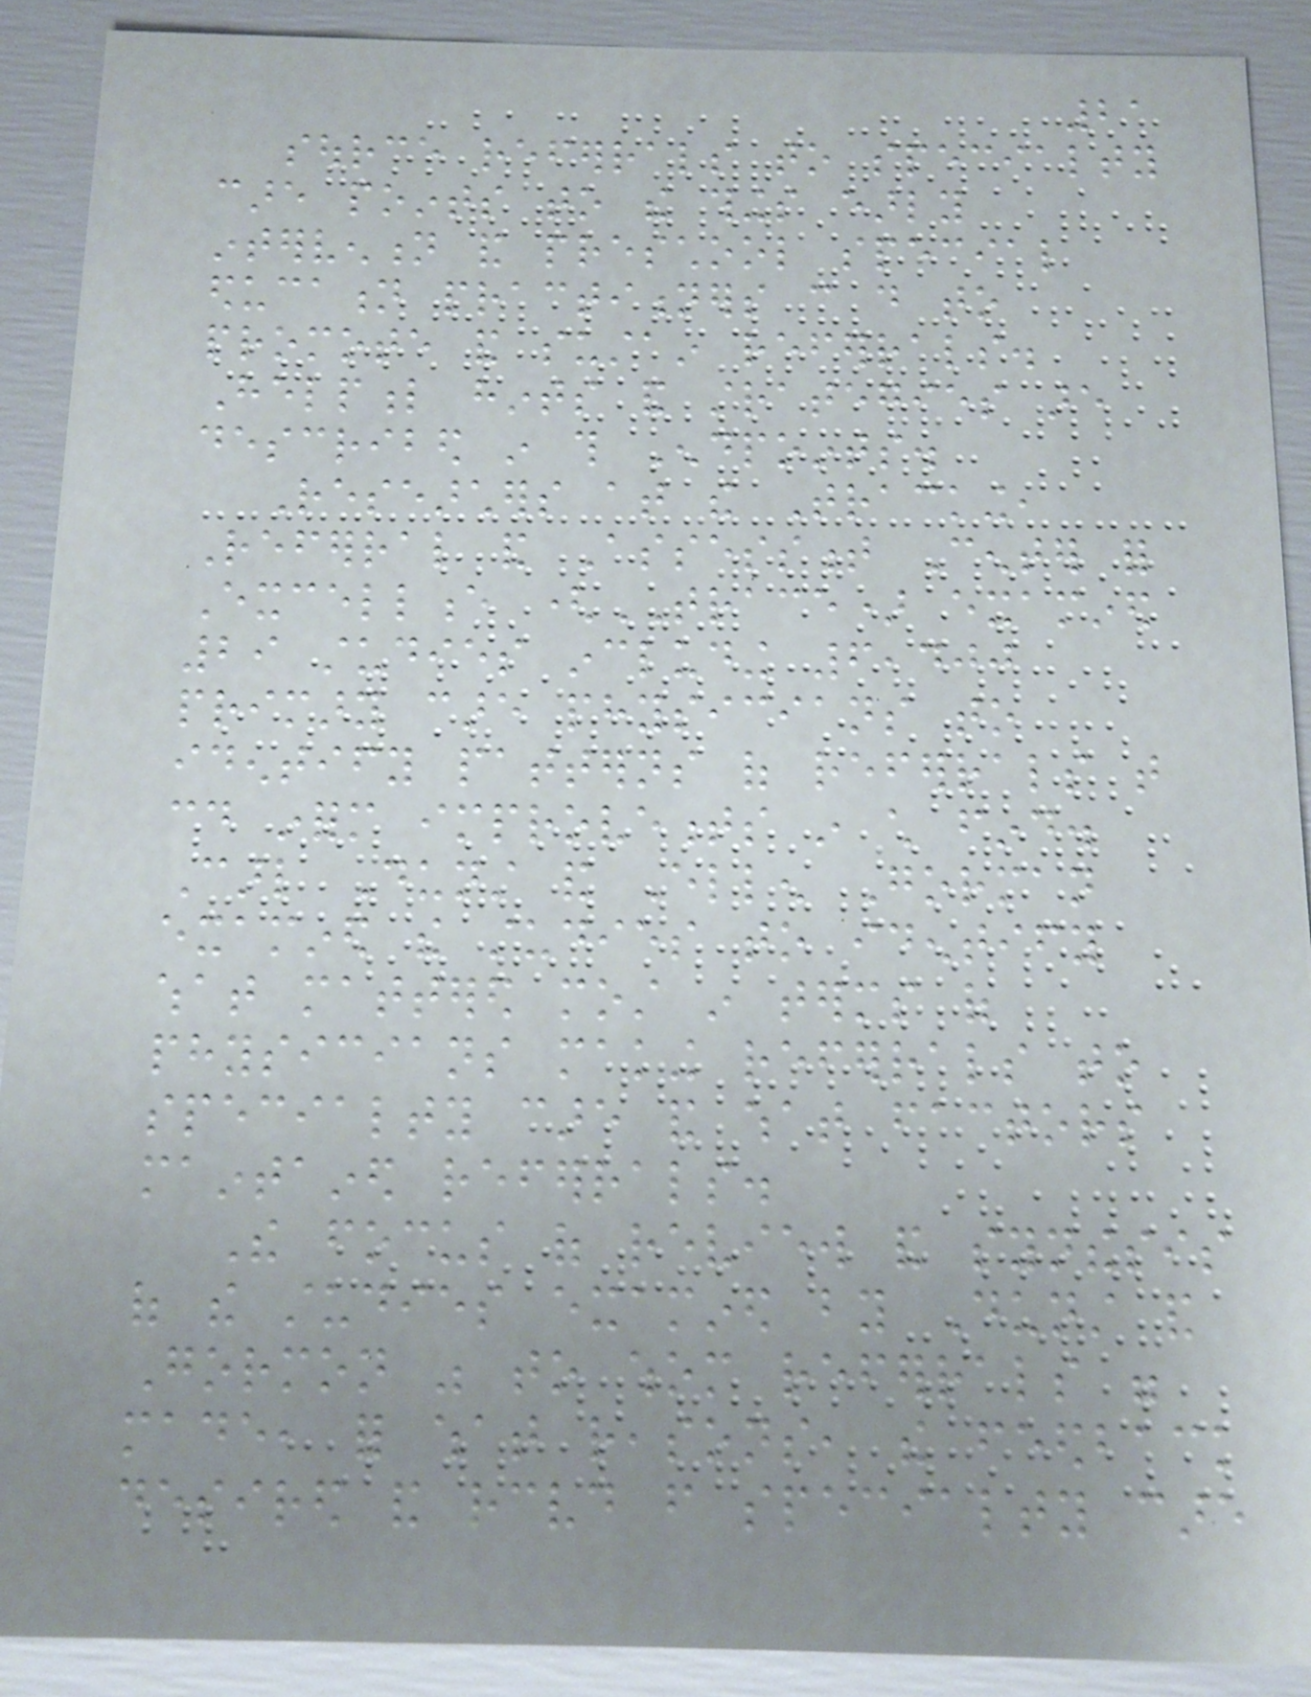21
source referrals to specialty
care points to the things early
intervention and preschool special
education practitioners can do to
promote and sustain referrals.
Helpful hints and strategies are
described in this Endpoints.
Researchers at the Tracking,
Referral and Assessment Center for
Excellence (TRACE) examined
29 studies including 6,400
primary care physicians to
identify patterns of referrals that
could inform improvements in child find.
Carl Dunst and Ellen Gorman
examined the studies to identify
what mattered most in terms of
physicians making referrals to
specialty care and what factors
maintained referrals.
The focus of review and synthesis
of the studies examined by Dunst and
Gormon was to whom referrals were
made, for what reasons, the feedback
desired and received from specialty care
